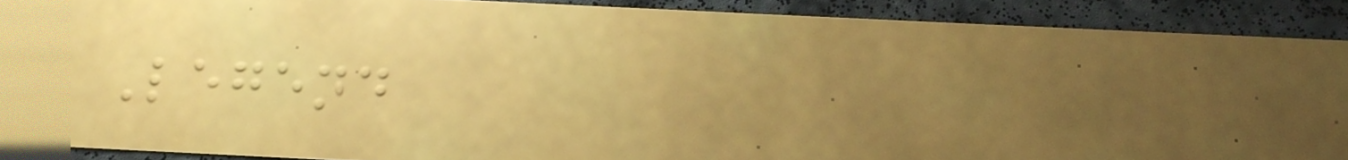Legend
